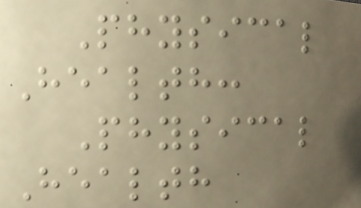Physical
Health:
Physical
Health
